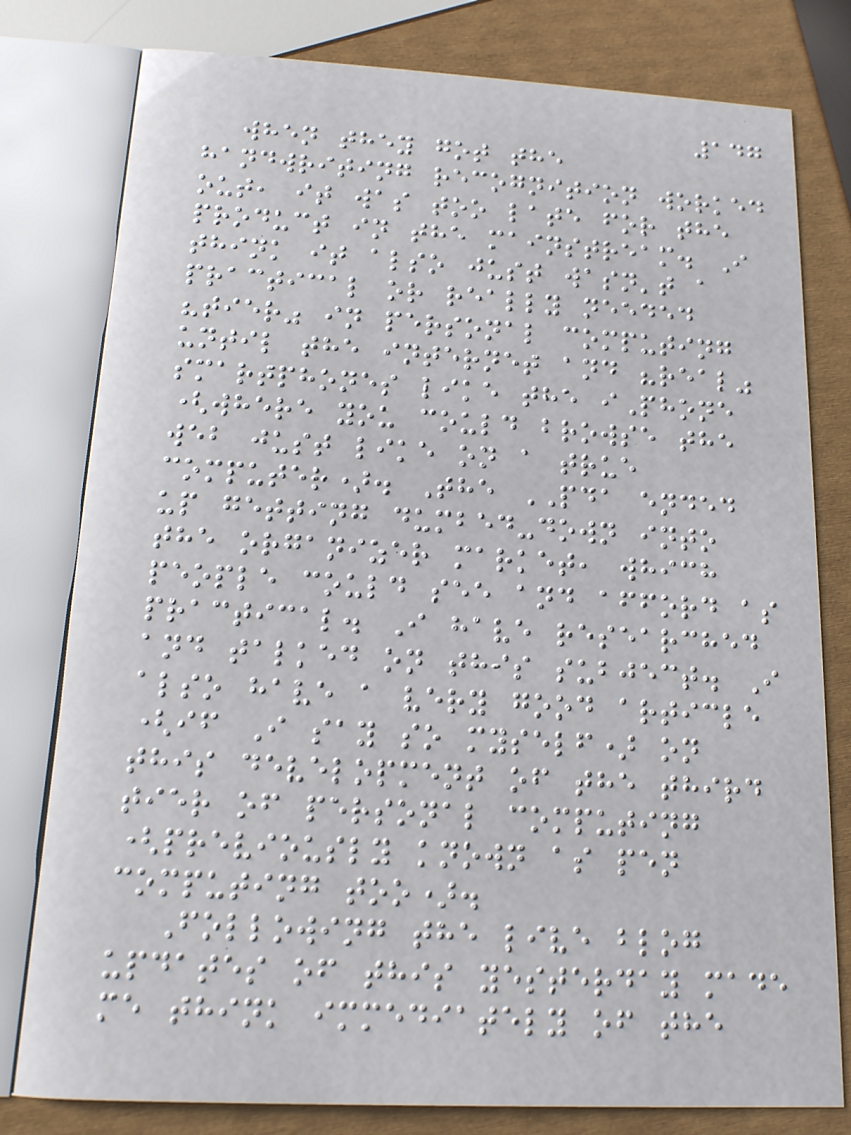147
when they got the
handwriting recognition worked
out, it was too late for the
product in the mainstream. I
think it also just wasn't a
practical or really needed
"tier" in personal computing
until the internet and "real"
smartphones like the iPhone
(where you could browse the
web just like on a true
computer). The PDA ended
up getting dumbed-down into
the organizer market, which
people could see and afford as
practical. I have researched
and talked on this subject. I
also have a very good article
(if I say so myself) on
this development of the third
tier of personal computing
(previously known as pen
computing too).
Following the live blog
updates of this yesterday made
me think immediately of the
